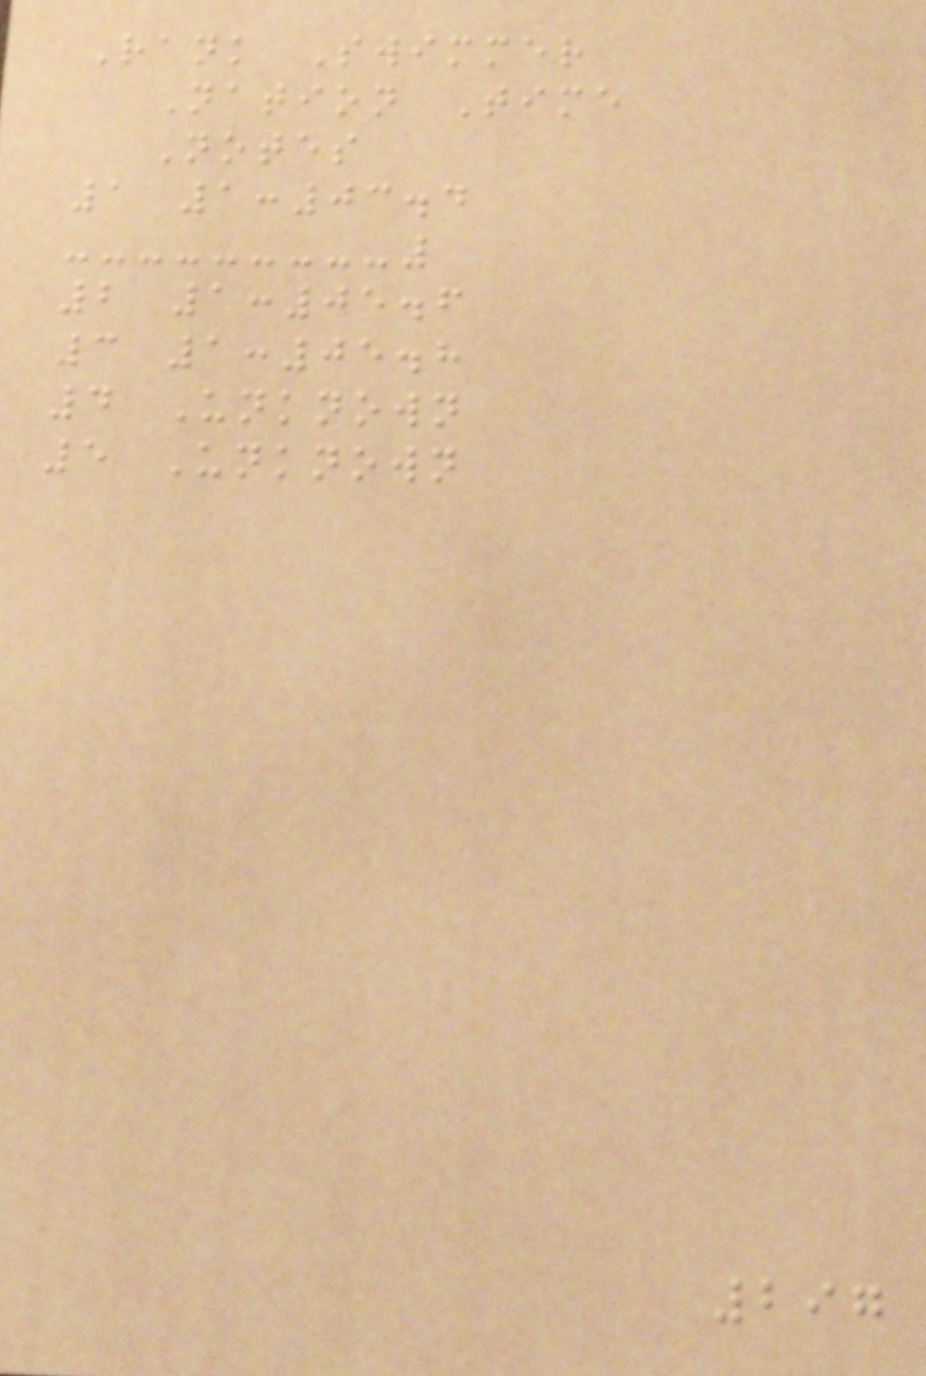Rank Swimmer
Nation Time
Notes
1 1:03.4
2 1:05.6
3 1:05.8
4 Unknown
5 Unknown
297
